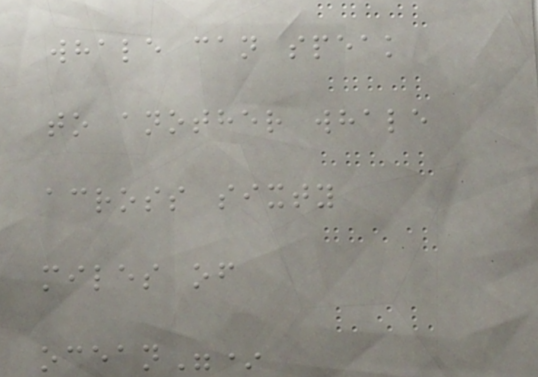whale can speak
to another whale
across sixty
miles of
ocean"*
